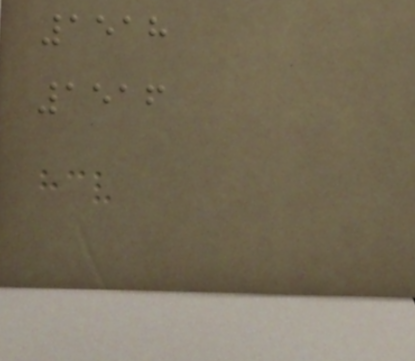1518
1516
